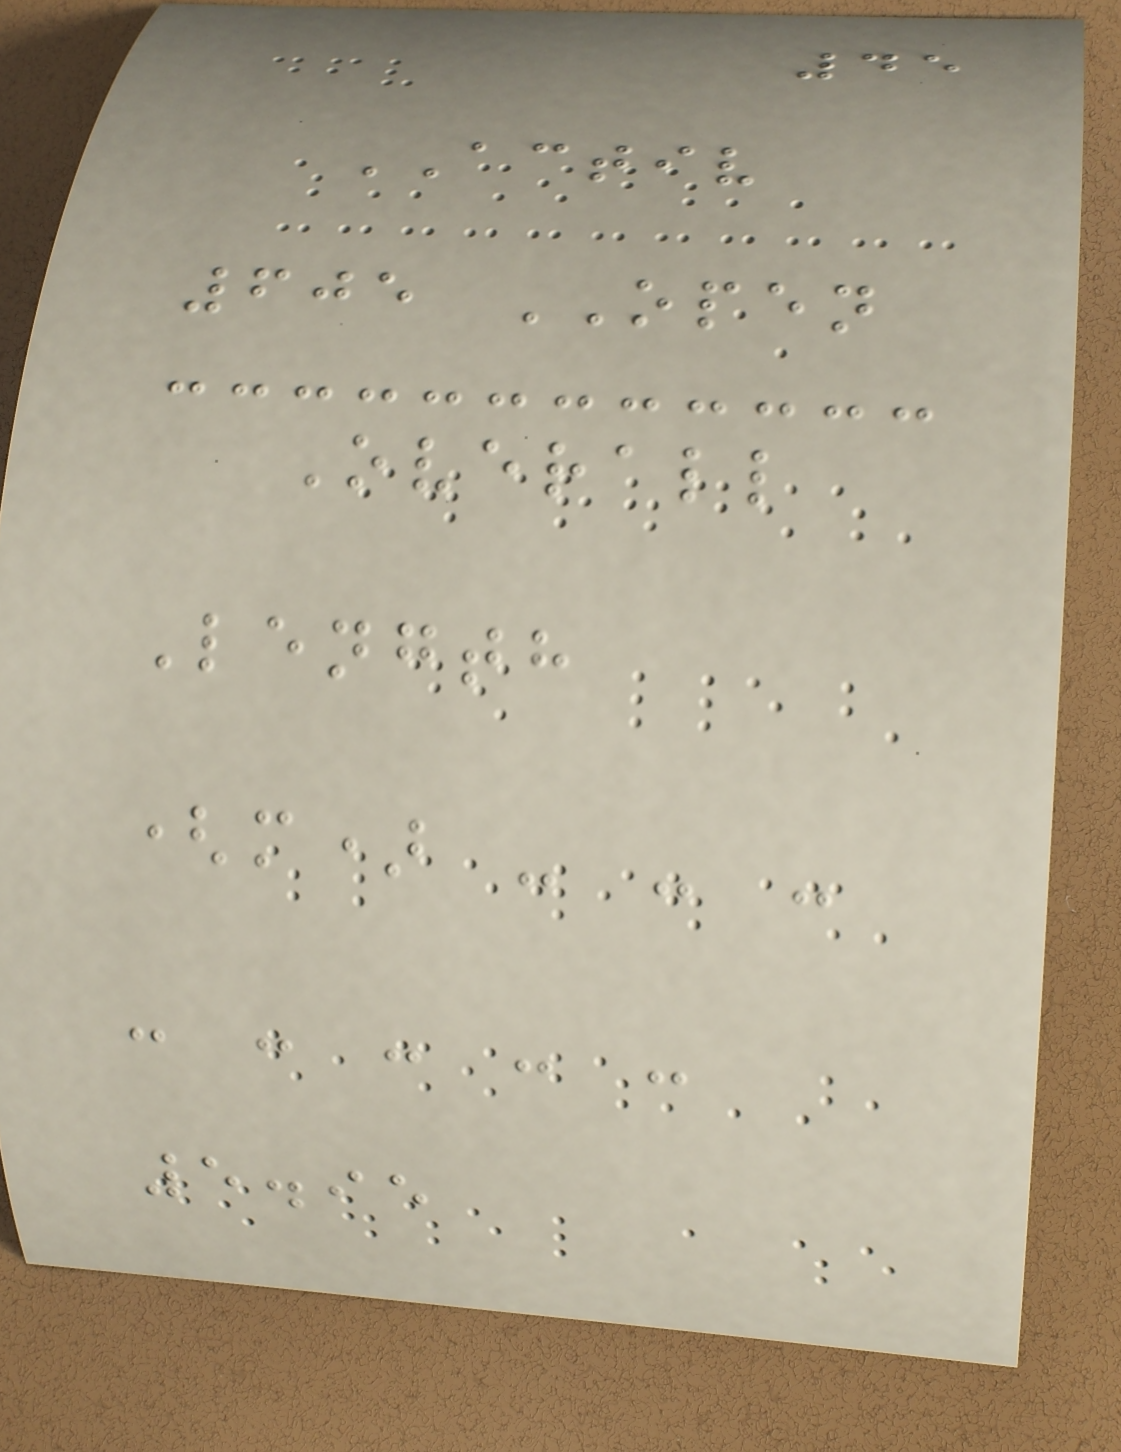45
ACTIV
605 OPEN
Overall
Length
(m) - - -
- - - - -
5.95
